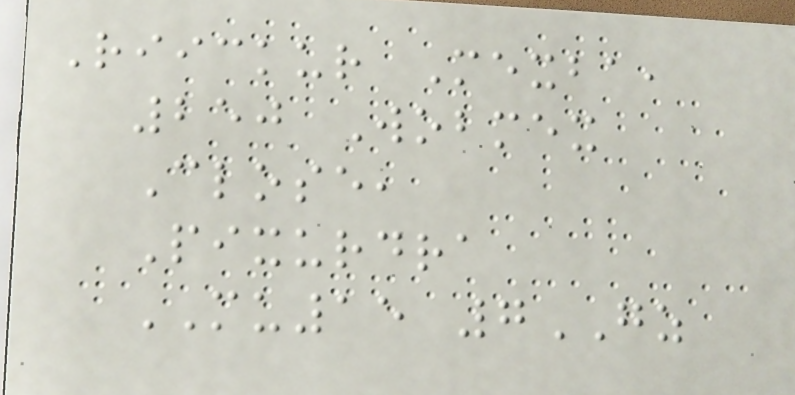Riickur Mexba,
250 Wobmex
Close,
Pixurdra
MU15 7GZ
